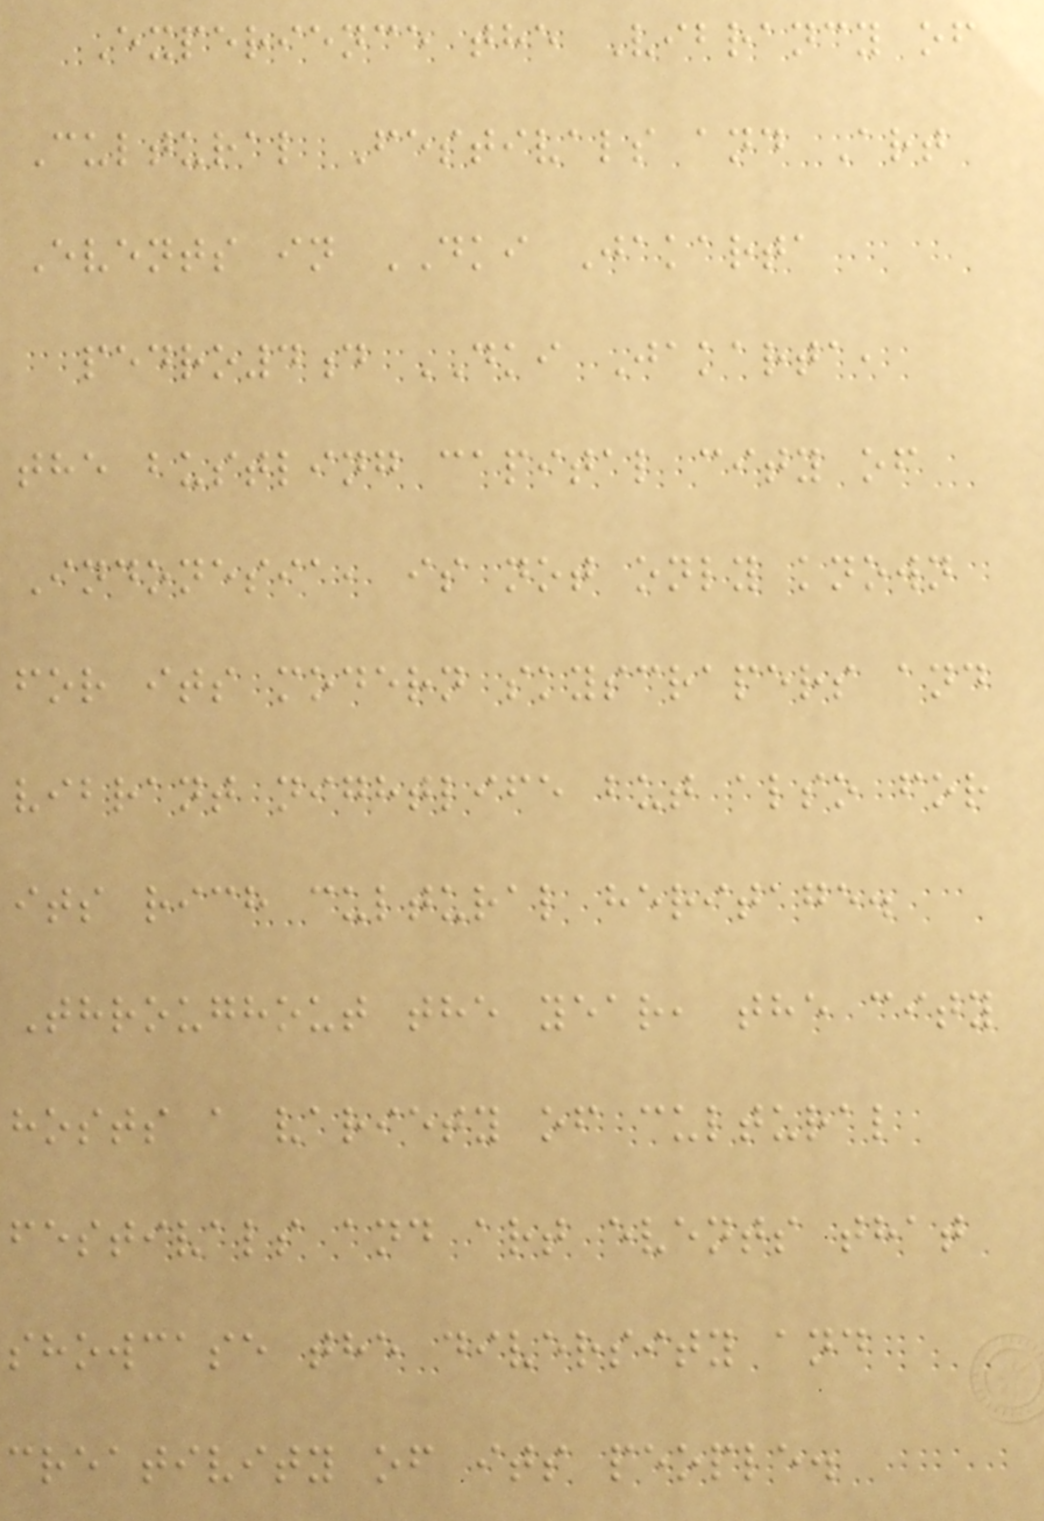Experience the Vibrancy of
Cultural Festivals and Art
Events in DKI Jakarta
pedro4d DKI Jakarta,
the bustling capital city of
Indonesia, is not only known
for its modern skyscrapers and
vibrant nightlife but also for
its rich cultural heritage.
Throughout the year, the city
hosts a variety of cultural
festivals and art events that
showcase the diversity and
creativity of its people.
